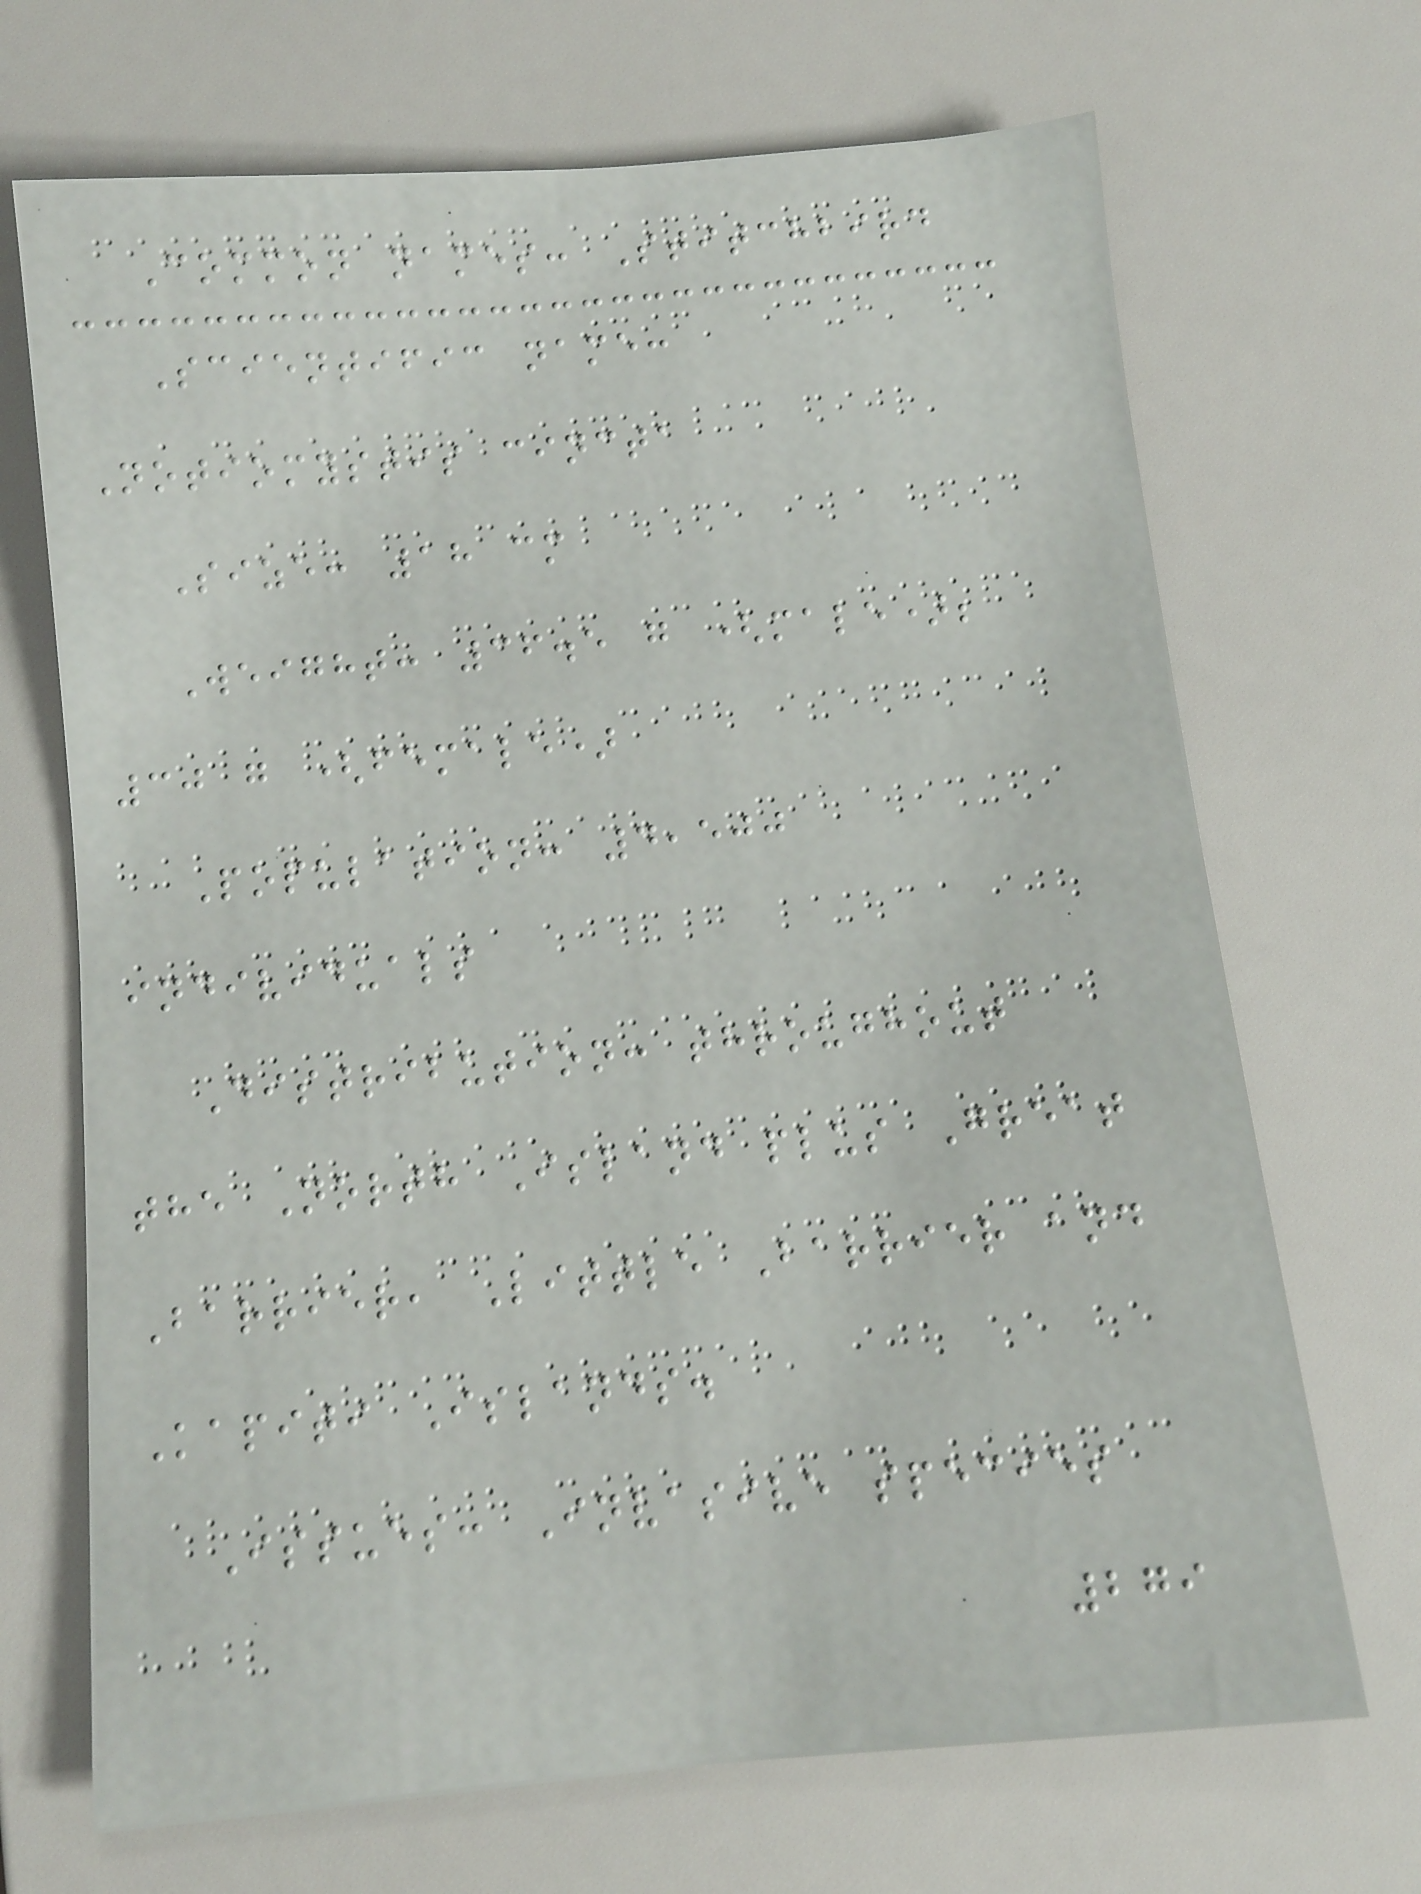Common names: Stitchbird
Scientific name:
Notiomystis cincta
Size: 18 cm
Weight: 36.5 g (male);
30 g (female)
Population: 4,500
individuals
Distribution: throughout
the North Island plus Great
Barrier, Little Barrier and
Kapiti Islands.
Issues: Invasive species
279
